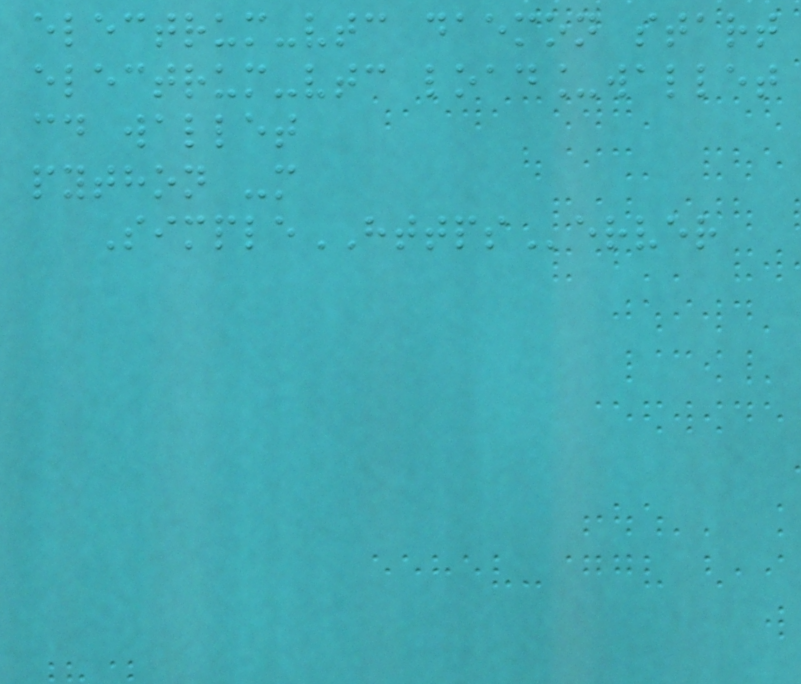electrum-vtc daemon start
electrum-vtc load_wallet
cd wallet
python -m
SimpleHTTPServer
